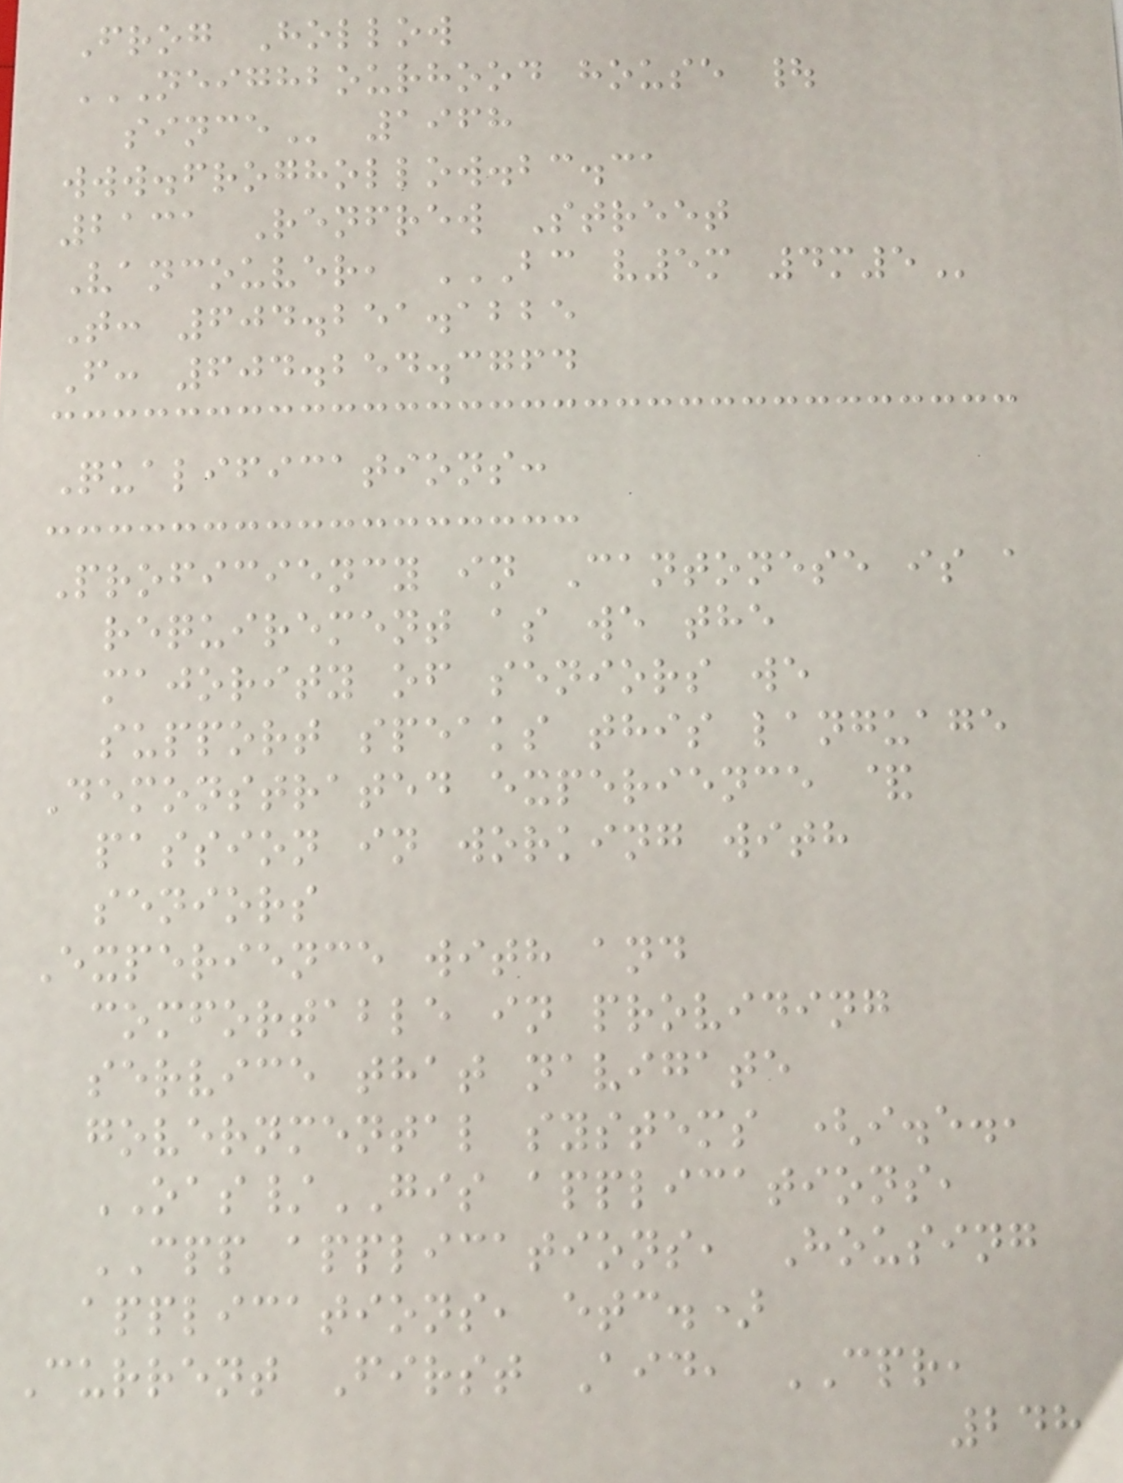Frog Hollow
NEIGHBOURHOOD HOUSE |
SINCE 1968
www.froghollow.bc.ca
2131 Renfrew Street
Vancouver, BC V5M 4M5
T: 604.251.1225
F: 604.254.3764
Qualifications:
Proficiency in Cantonese is a
requirement as we the
majority of seniors we
support speaks this language
Demonstrated experience &
passion in working with
seniors
Experience with and
comfortable in providing
service that navigate
governmental systems (i.e.,
OAS/GIS applications,
CPP applications, Housing
applications, etc.)
Current First Aid, CPR,
248
